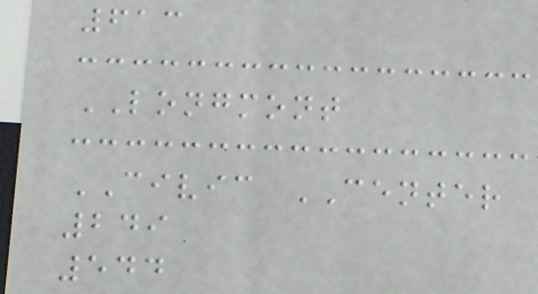613
LONGMONT
CIVIC CENTER
249
544
